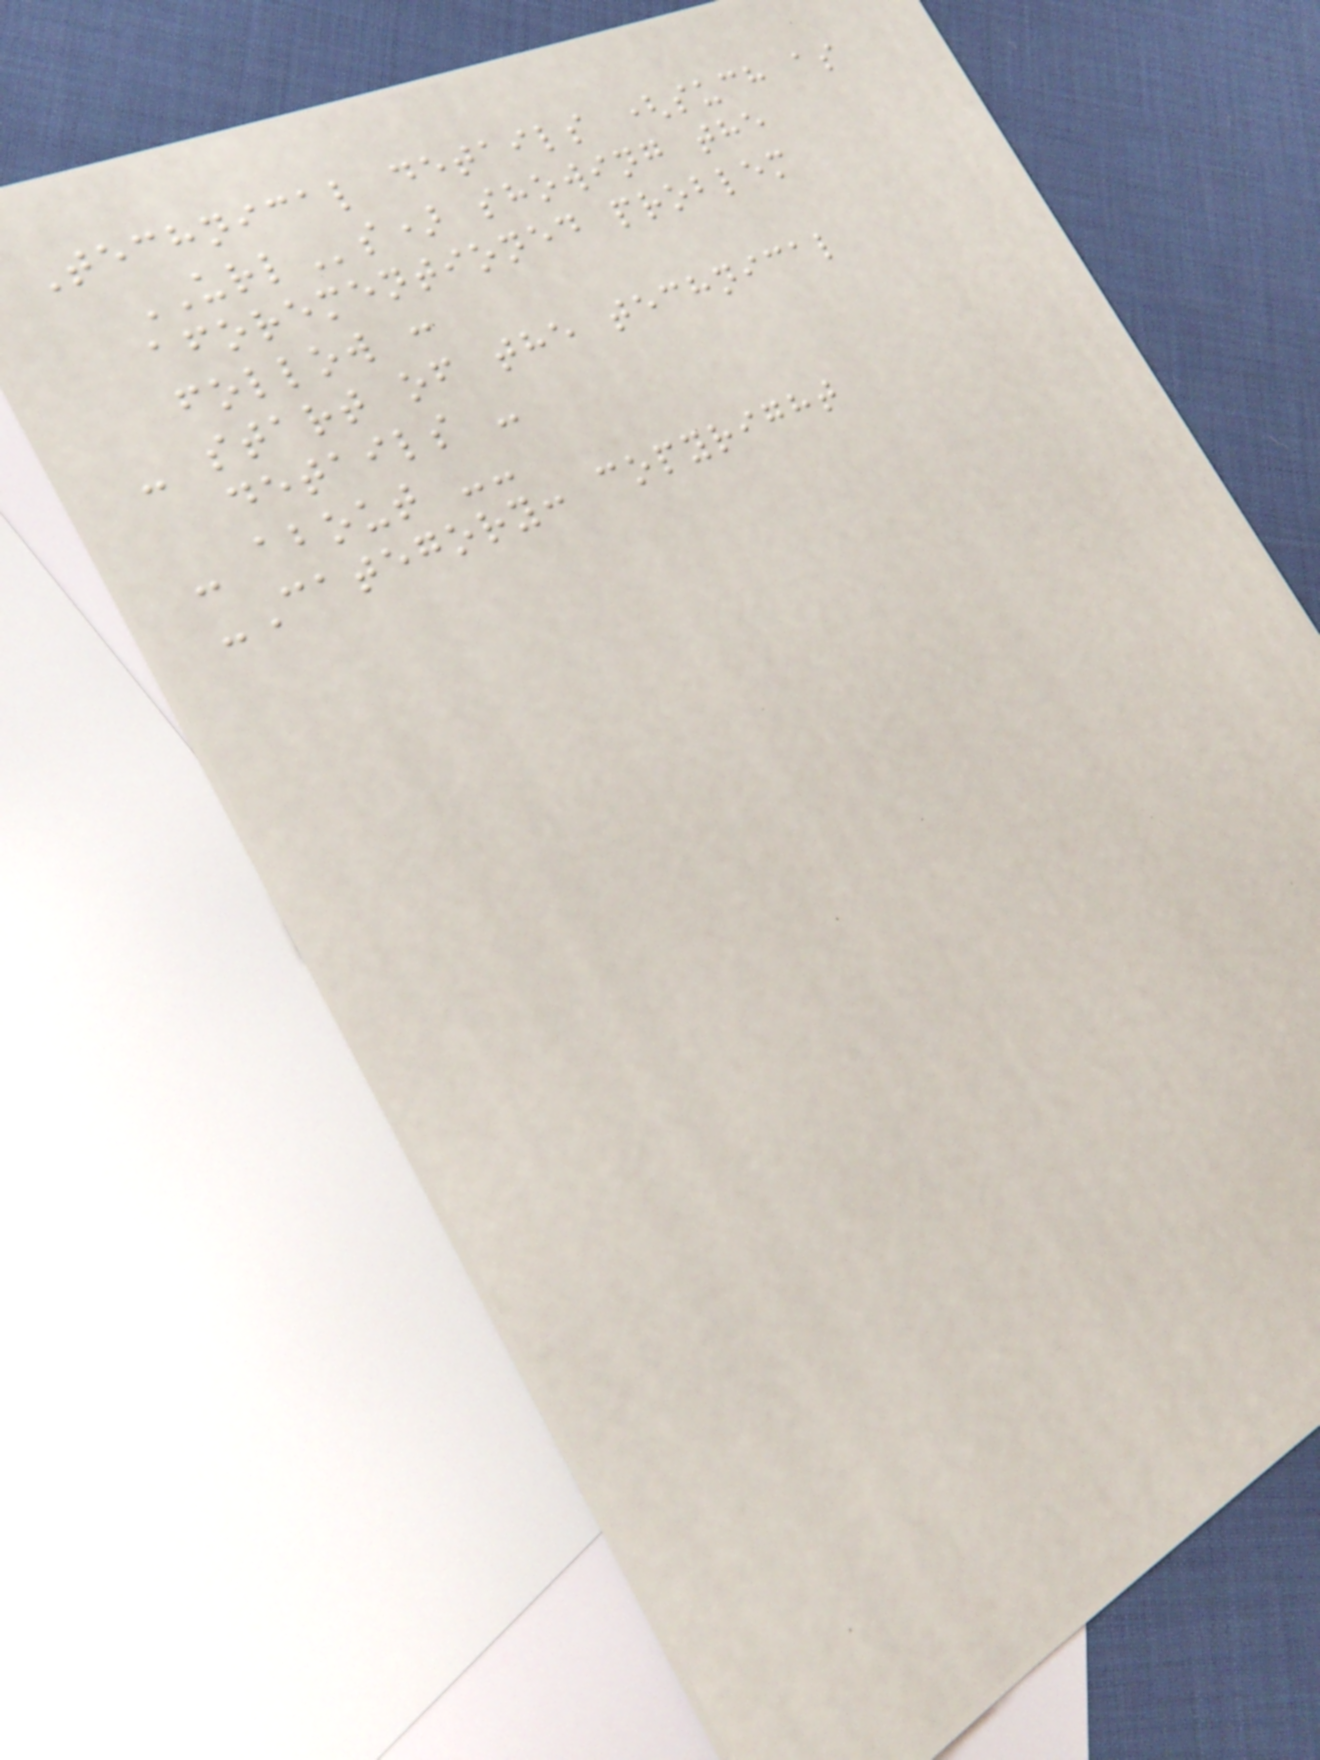Technical details (such as
URLs) showing the
aforementioned problem
follow :
- start of the technical
details -
- about --
-Category: copyright
